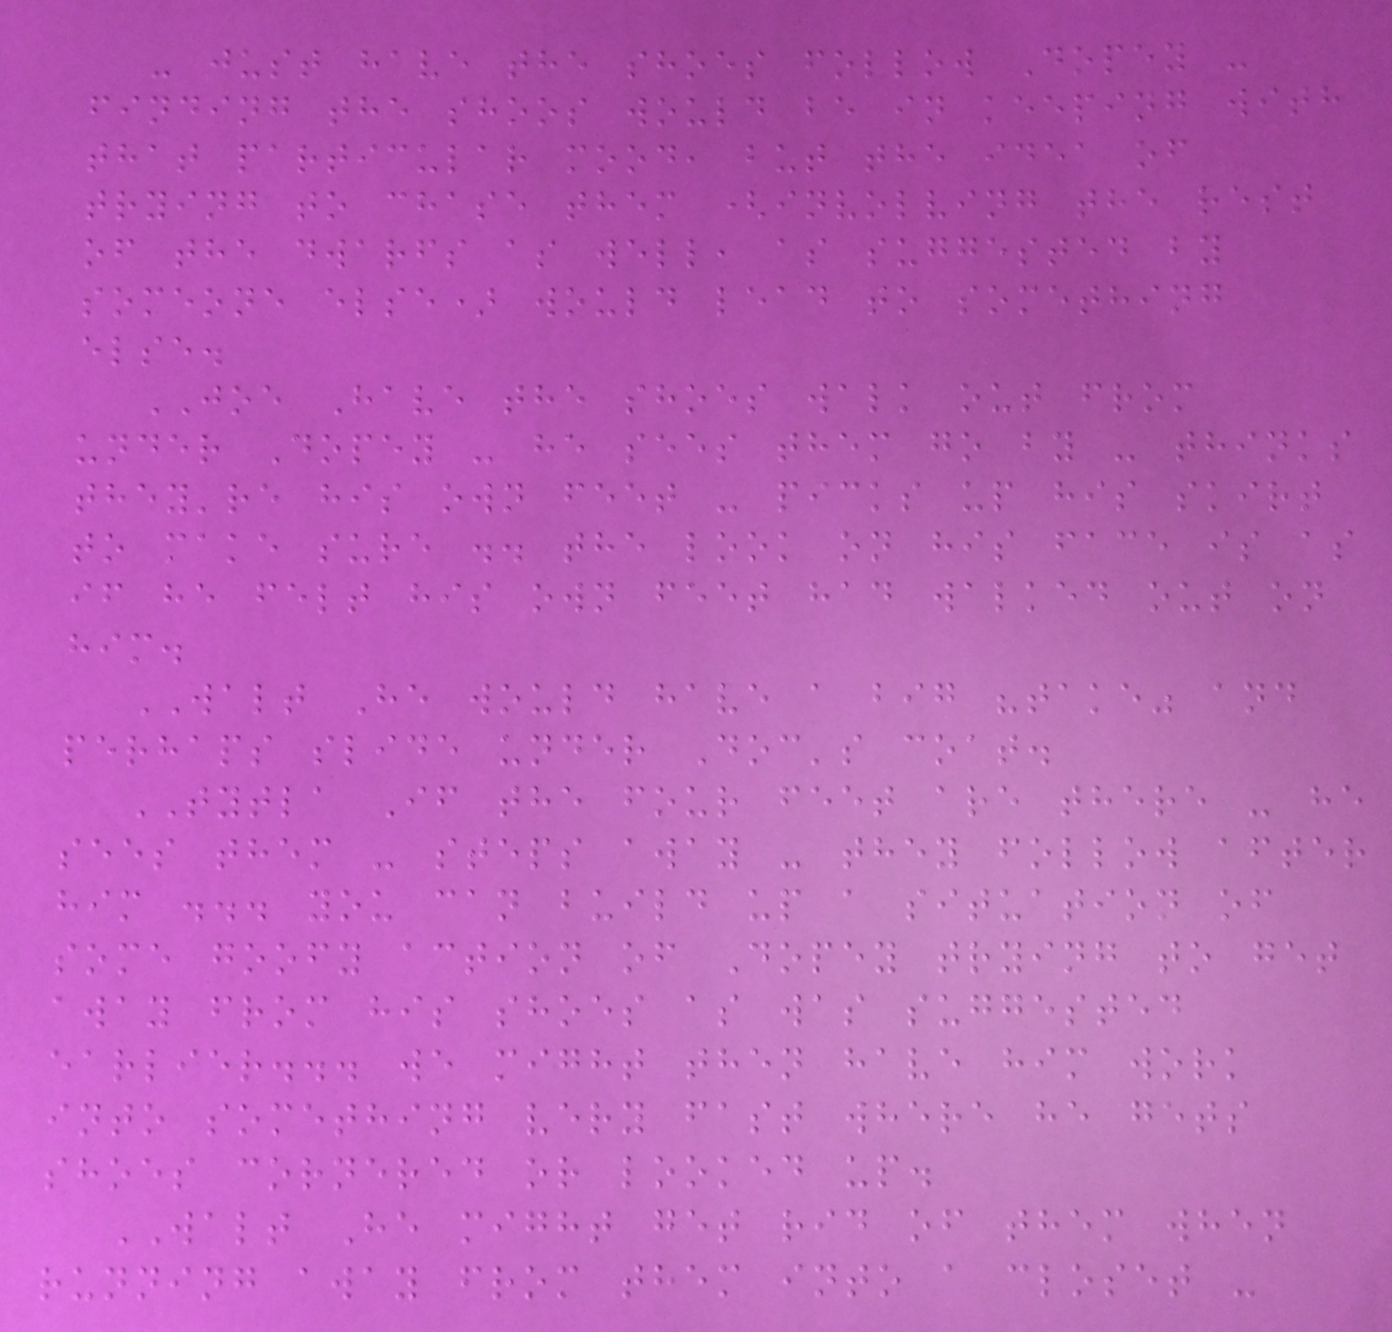- just have the shoes follow Dopey -
finding the shoos would be in keeping with
that particular mood, but the idea of
trying to chase them (involving the rest
of the dwarfs as well, as suggested by
someone else) would lead to something
else.
JOE Have the shoes walk out from
under Dopey - he sees them go by - thinks
they're his own feet - picks up his skirt
to make sure .. the look on his face is as
if he felt his own feet had walked out on
him.
WALT He would have a big "take" and
perhaps slide under Doc's coat.
TYTLA If the four feet are there - he
sees them - steps away - they follow after
him ... you can build up a situation of
some goofy action of Dopey trying to get
away from his shoes as was suggested
earlier... we might then have him work
into something very fast where he gets
shoes cornered or looked up.
WALT He might get rid of them when
running away from them into a closet -
